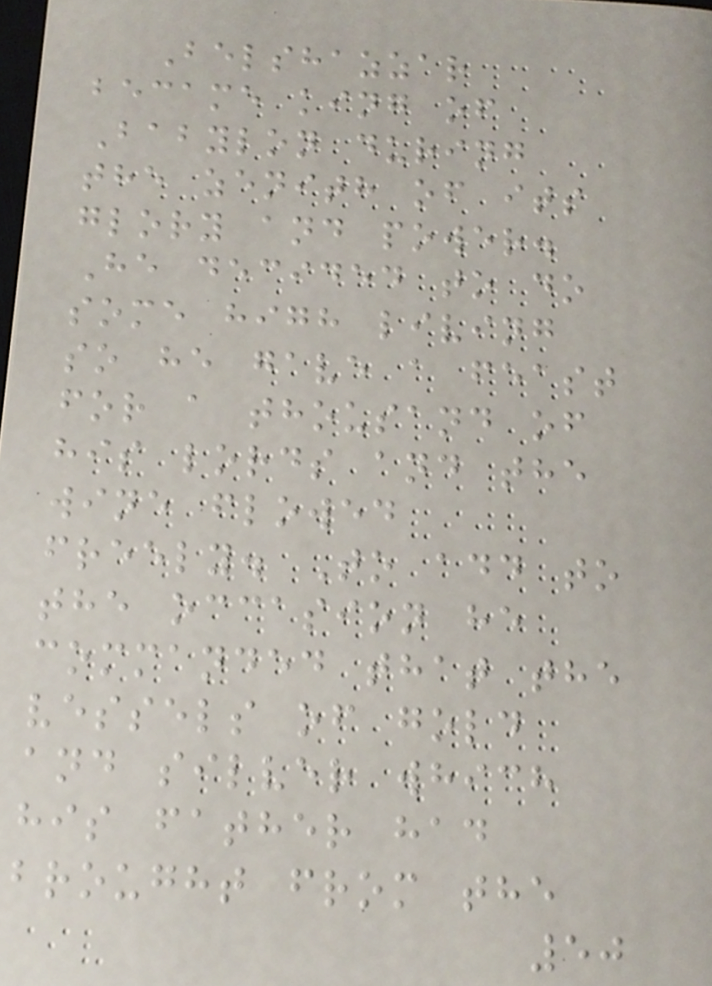Belshazzar
became king of
Babylon during
the zenith of its
glory and power.
He decided to do
some high living
so he gave a feast
for a thousand of
his lords and the
wine flowed
freely. To add to
the occasion he
commanded that the
vessels of gold
and silver which
his father had
brought from the
50
